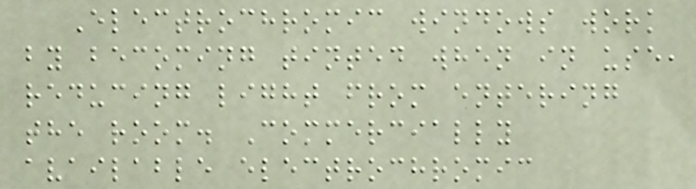Electrochromic windows work
by becoming tinted when in use,
reducing light from entering
the room. Commercially
available electrochromic
